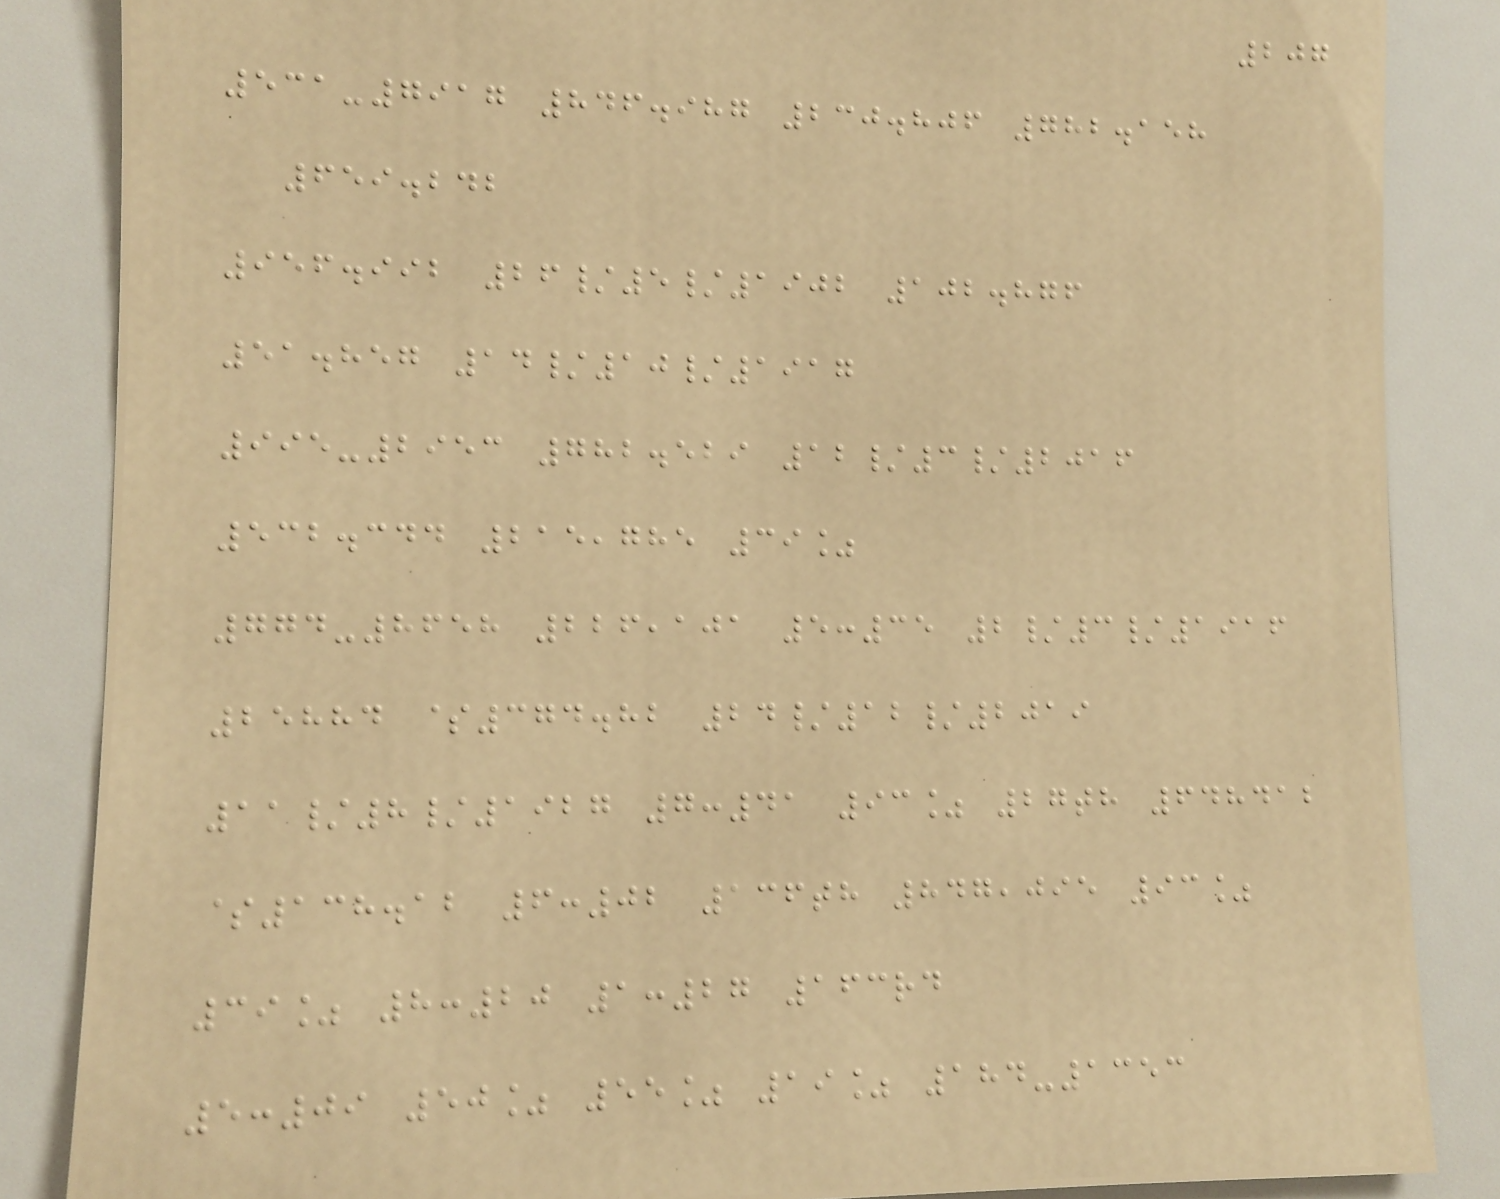207
531-7917 846.987 230.806 782.158
659.242
956.992 26/5/1902 102.876
51.857 14/10/1917
995-2953 782.529 12/3/2016
532.344 215,785 39%
774-8658 226,101 5:35 2/3/1916
25884 $374.82 24/12/2019
11/8/1927 7:41 93% 27th 648412
$138.12 6:02 136th 847,095 93%
39% 8:20 1:27 163rd
5:09 50% 55% 19% 184-1353
